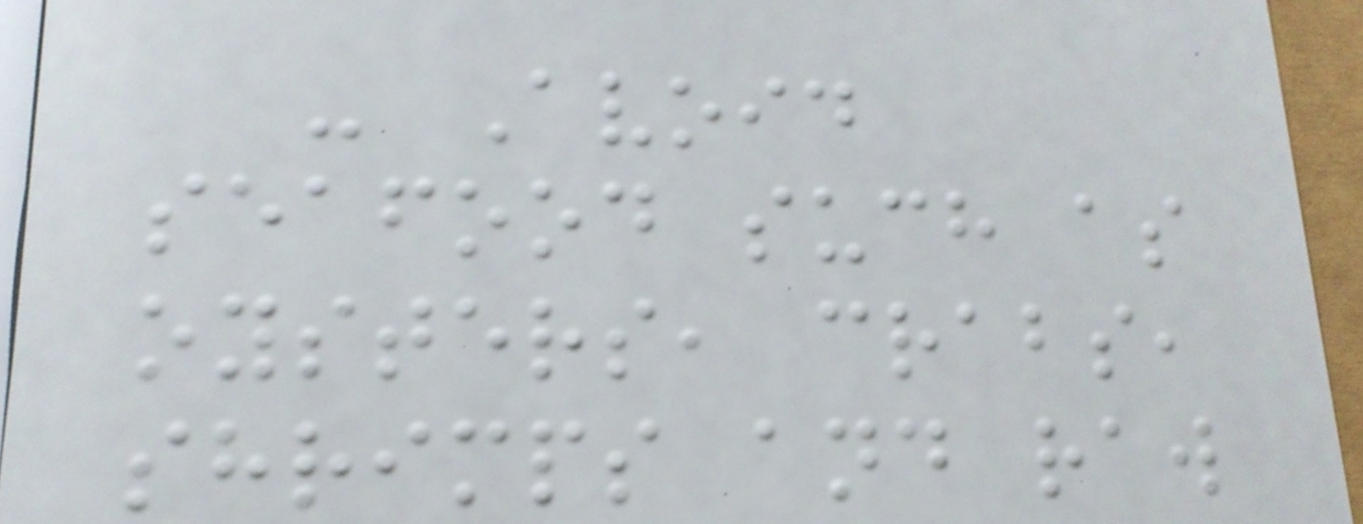- Avoid
seafood such as
oysters, crabs,
shrimps and raw
